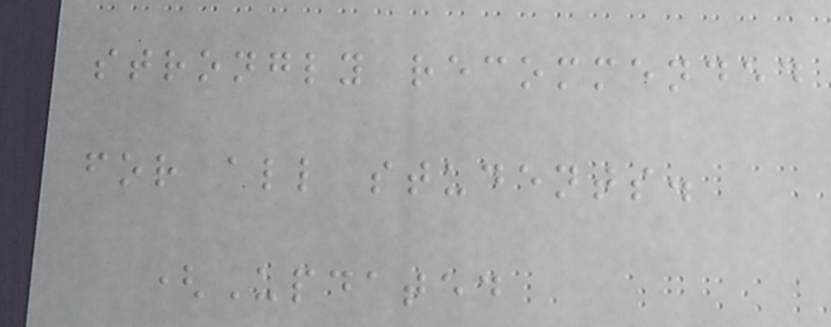strongly recommended
for all students.
(Updated
